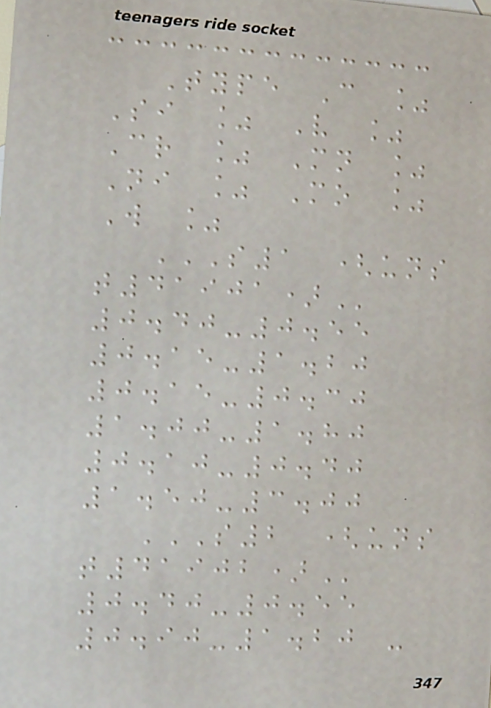Type C %
Si % V %
Cr % Mn %
Ni % Mo %
W %
S1 (UNS
T41901)
0.40-0.55
0.15-1.20
0.15-0.30
1.00-1.80
0.10-0.40
1.50-3.00
S2 (UNS
T41902)
0.40-0.55
0.90-1.20 -
